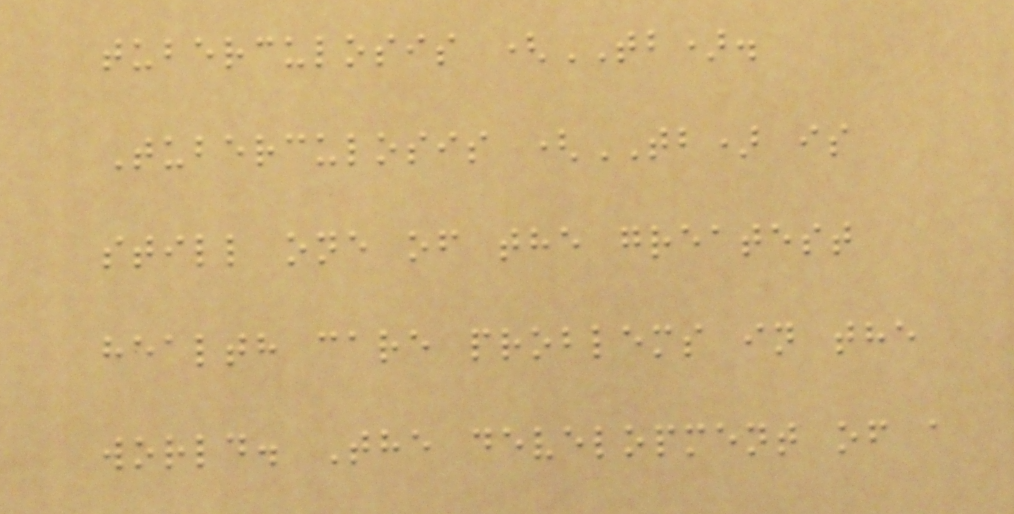tuberculosis (TB).
Tuberculosis (TB) is
still one of the greatest
health care problems in the
world. The development of a
